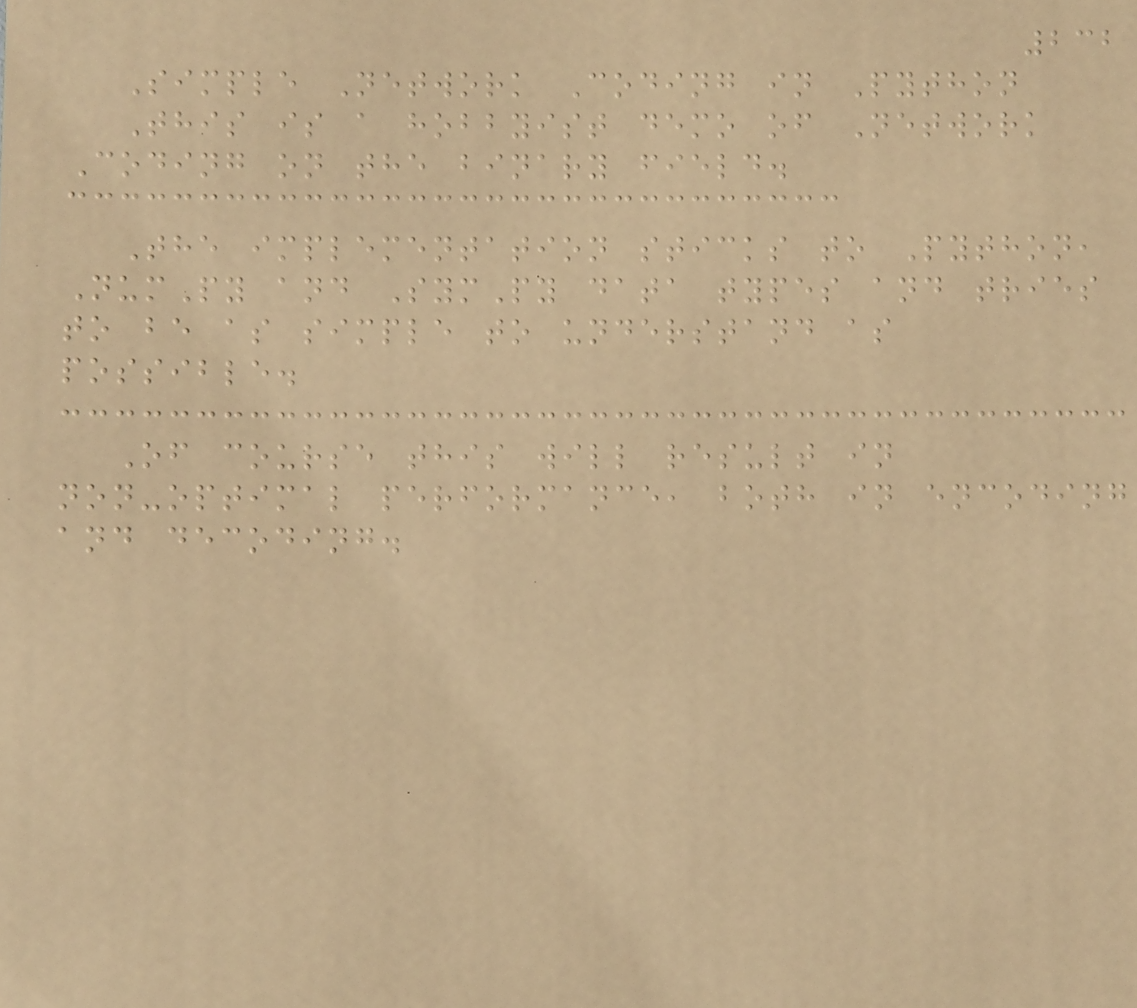232
Simple Network Coding in Python
This is a hobbyist demo of Network
Coding on the binary field.
The implementation sticks to Python,
NumPy and SymPy data types and tries
to be as simple to understand as
possible.
Of course this will result in
non-optimal performance, both in encoding
and decoding.
